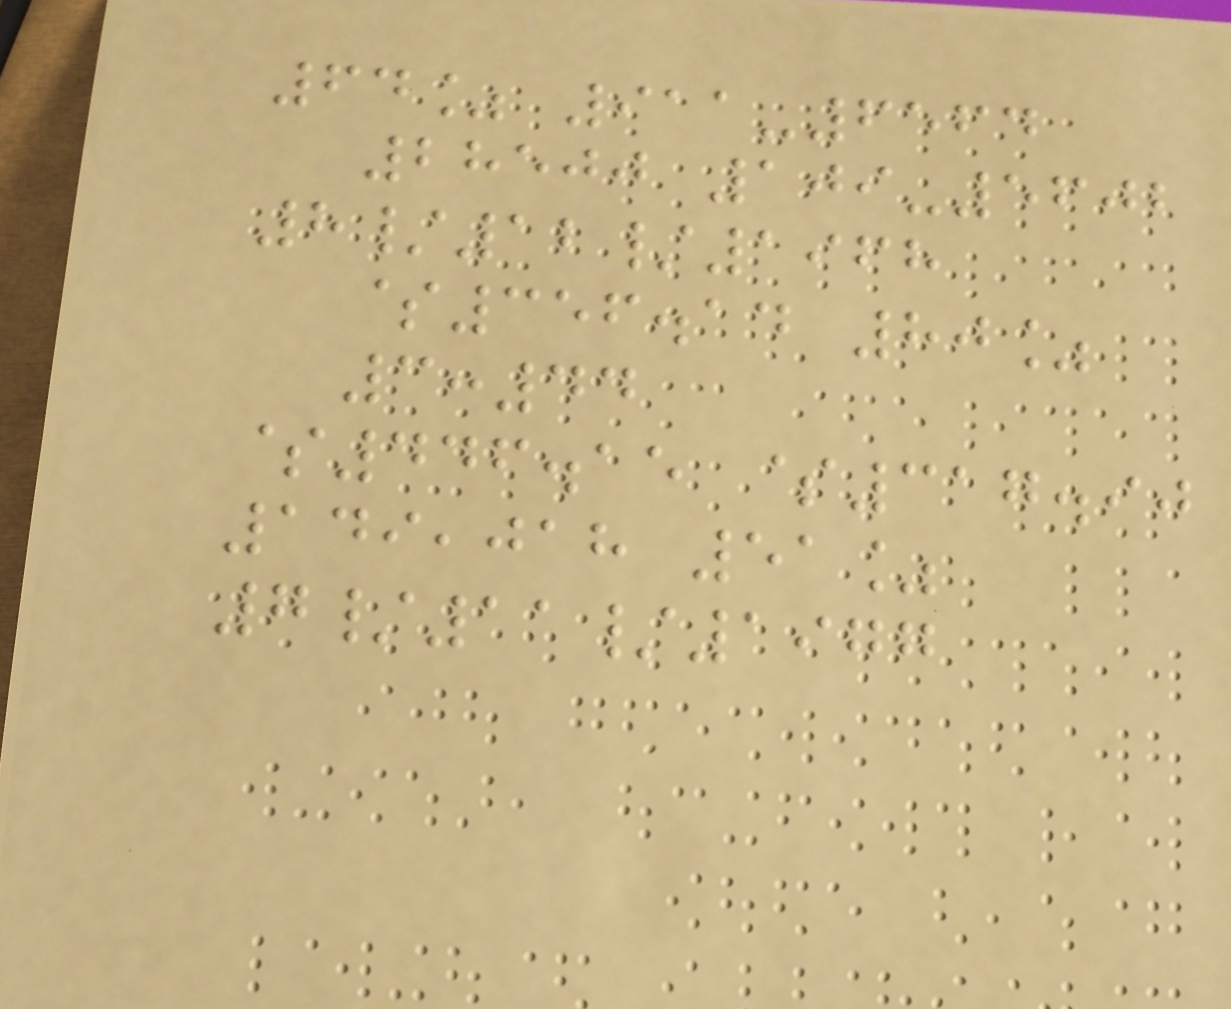64% 911-6564
28500 109-5602
8/12/1968
$356.14 80%
3:44
$446.15 $317.90
149,018 51%
7/11/1977
